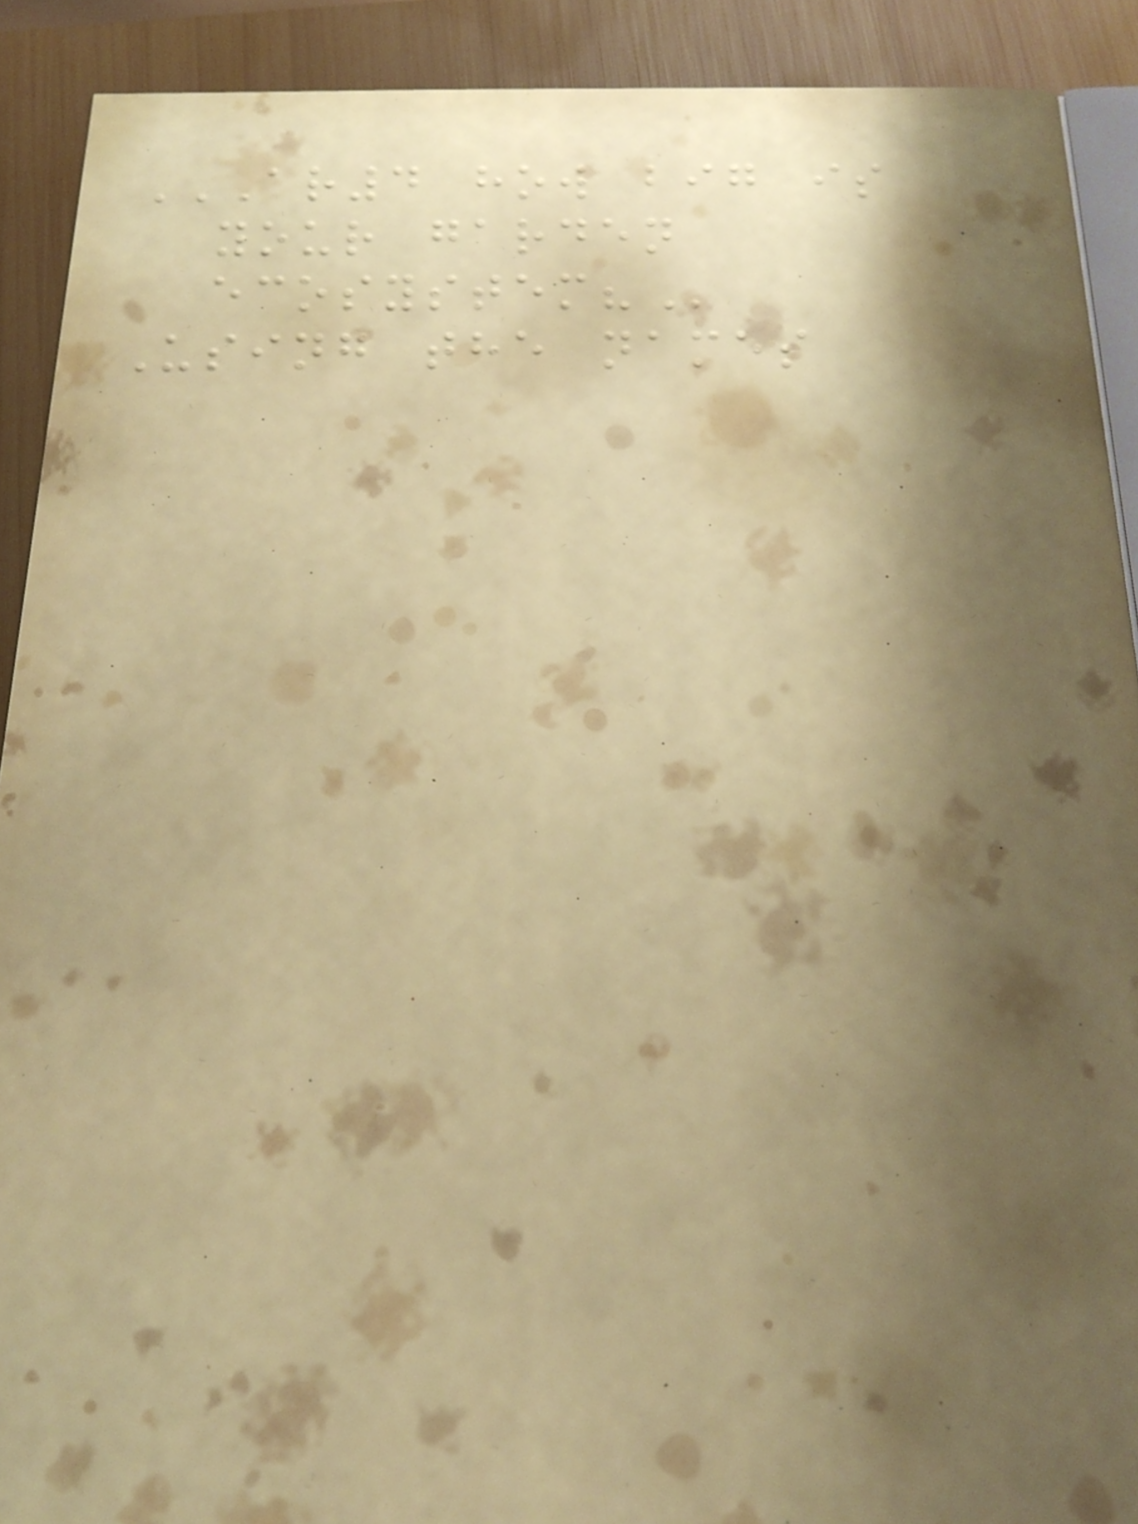AR4 HOW BIG IS
YOUR GARDEN
ECOSYSTEM?
Using the names
